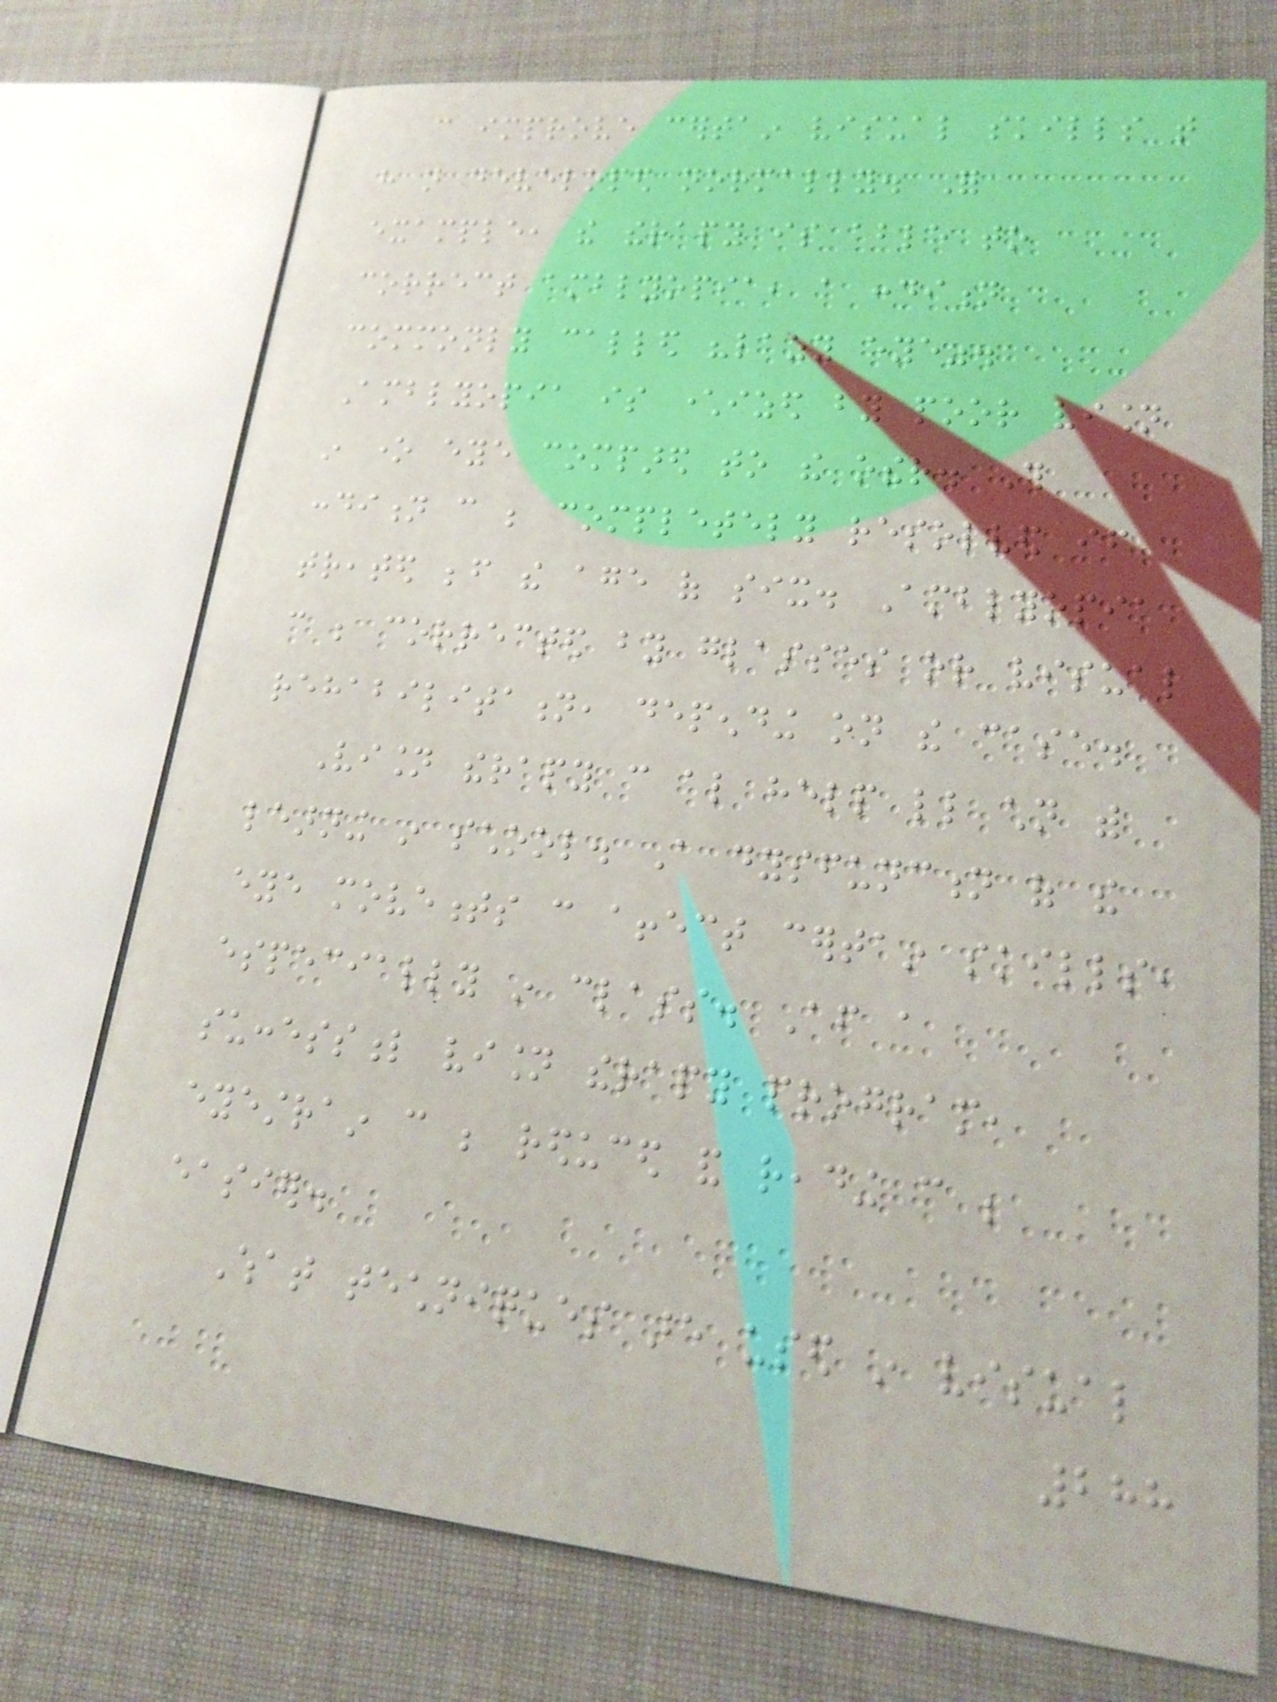can improve certain visual skills that
have not developed normally. For
example, the therapy is able to
correct amblyopia, a condition
commonly called "lazy eye".
Amblyopia is characterized by poor vision
in one eye compared to the other. This
condition can be completely resolved if
treated before the age of six. Amblyopia
can be corrected by glasses or visual
rehabilitation, depending on the case.
Vision therapy can also help little children with
learning in school. A dysfunction of the
eye movements can affect certain skills,
especially in class. After a
successful vision therapy program,
eyestrain can be reduced and reading can be
easier.
What techniques are used in visual
288
